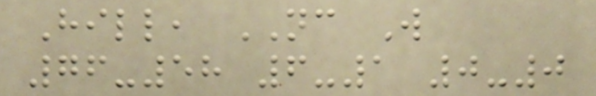Hill, NC W
76-58 6-1 0-0
